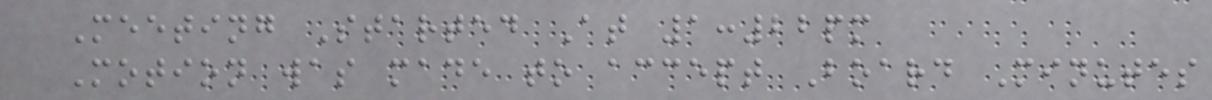Meeting Started At 1:22pm
Motion was made to accept Board Minutes
